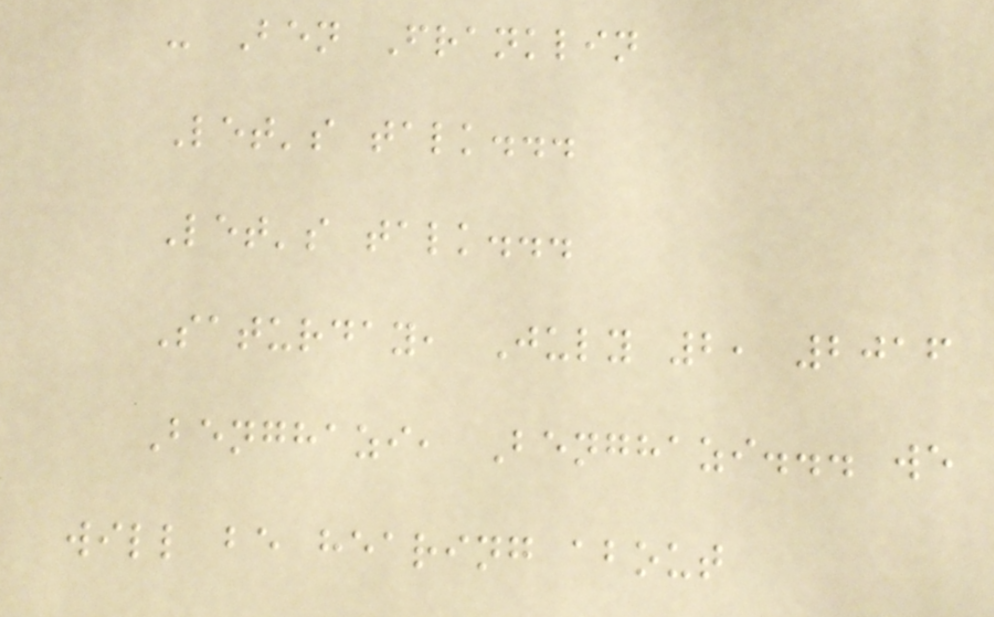- Ben Franklin
Let's talk...
Let's talk...
Saturday, July 2, 2016
Benghazi, Benghazi... we
will be hearing about
